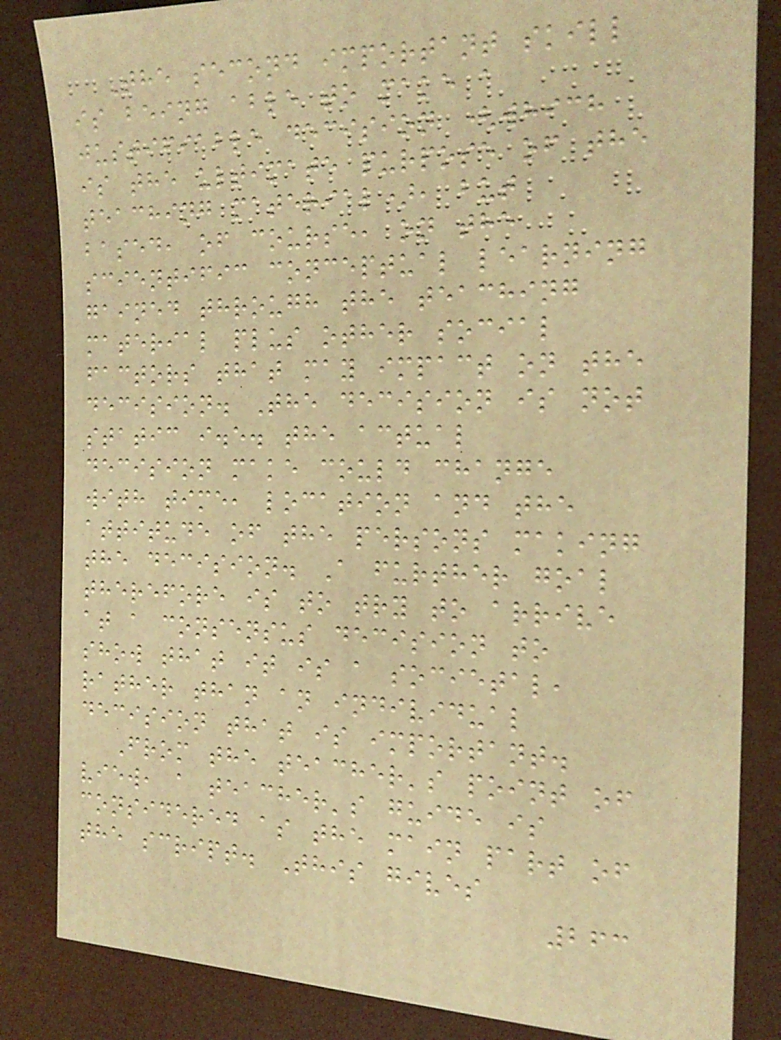The second important skill
is being able to make a
justifiable decision (which
is the ultimate purpose of the
teaching material), but
based, of course, on the
scientific conceptual learning
gained through the teaching
material plus other social
factors that may impact on the
decision. The decision is not
static i.e. the actual
decision make could change
with time, location and the
attitude of the persons making
the decision. A further goal
therefore is to try to arrive
at a consensus decision to
show that it is a societal,
rather than an individual
decision that is important.
From the teacher's point of
view, a teacher's guide is
considered as the main part of
the script. This gives
263
